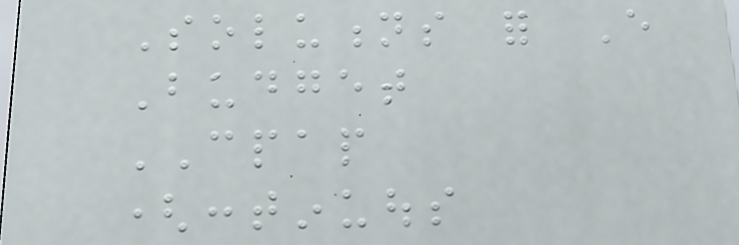Solutions for Every
Budget
CPAP
(continuous
